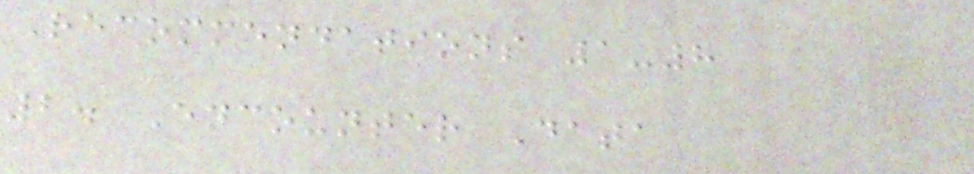Recommendations 1-8
2. Encounter Data
